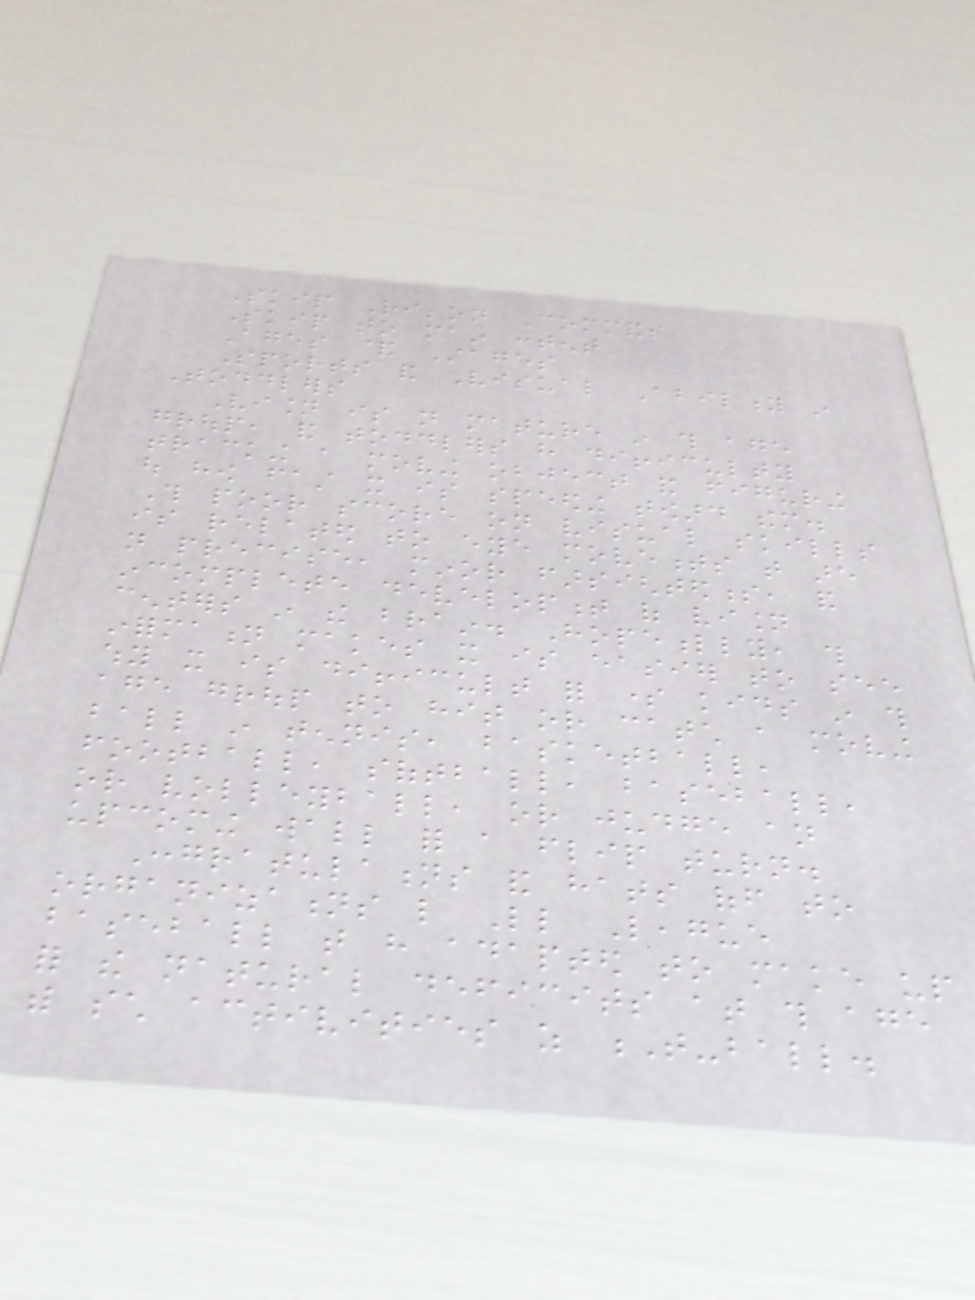Skip Ribbon Commands
Skip to main content
Ages & Stages
Sports and Visual Ability in
Toddlers
Vision is not mature in this age
group, and toddlers have difficulty
tracking a moving object and figuring
out how fast it is speeding toward them.
This poor score on visual skills
is related to eye movements that are
not precise, minor farsightedness, and
incomplete development of vision
centers in the brain. Hopefully, this
information makes it is easier to see
why it is difficult for some kids in this
age group to hit or catch a moving
ball in tennis, basketball,
football, softball, baseball,
or volleyball, or judge an
upcoming wall for a flip turn.
Congratulations and hats off to
organizations like Little League
baseball that have adapted to make up
for the natural deficits at this age
with such activities as T-ball.
